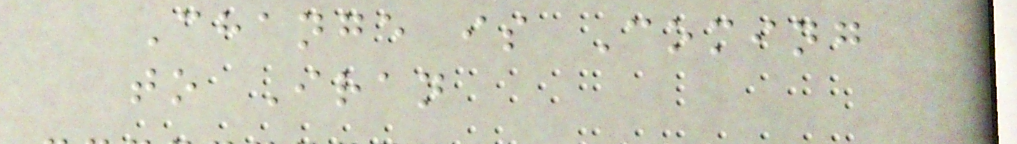Change is Coming
to Iran
